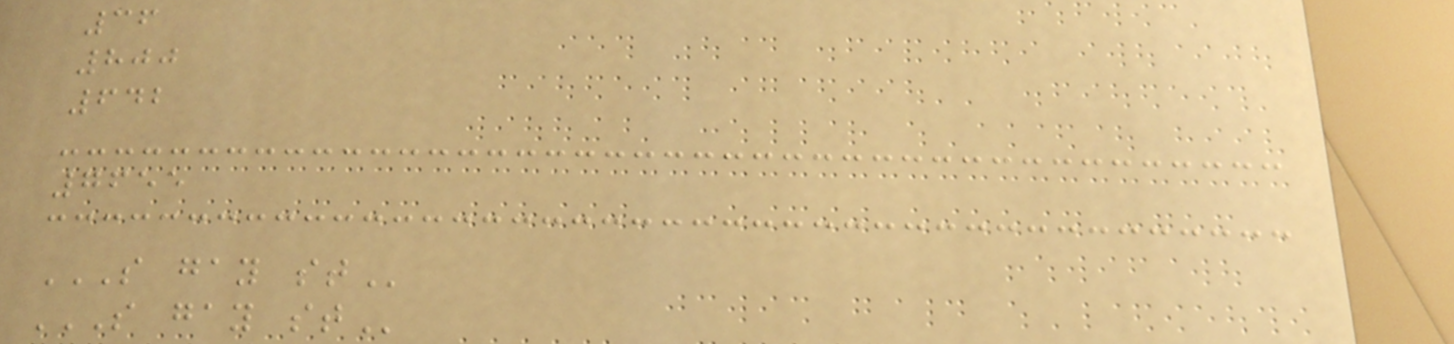36
800
642
7655
S GAY ST
S GAY ST
